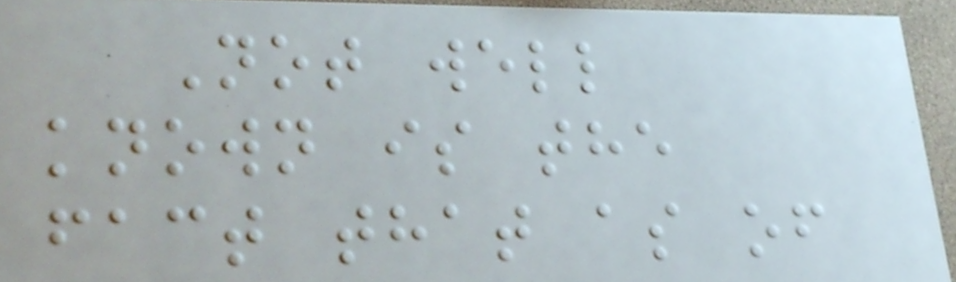Not well
known is the
fact that as of
